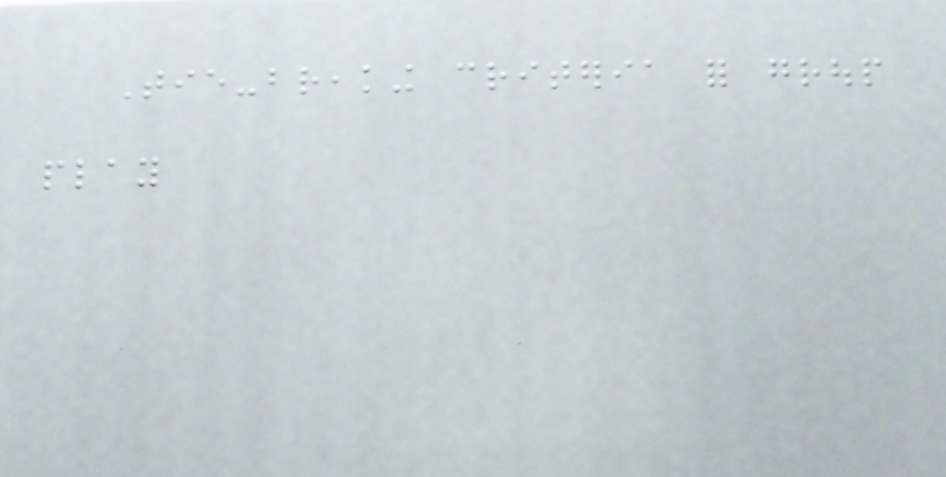Tie-breaking criteria for group
play
